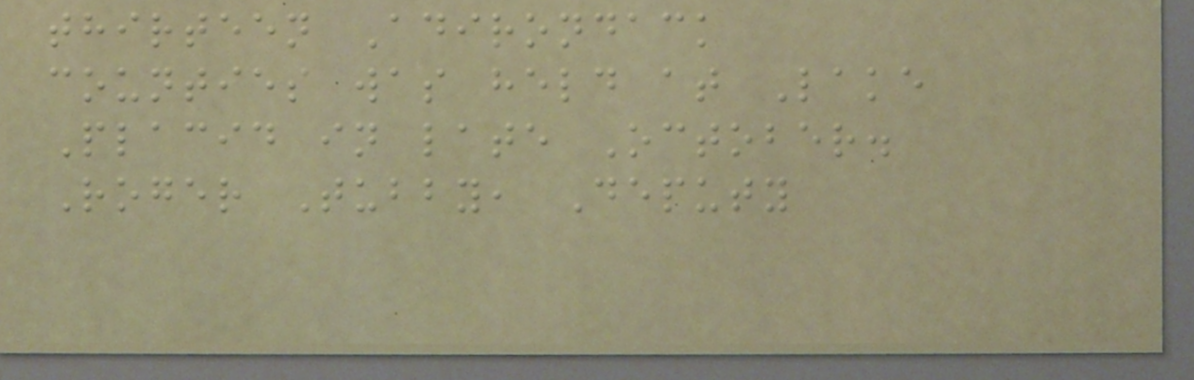thirteen Adirondack
counties was held at Lake
Placid in late October.
Roger Tubby, Deputy
